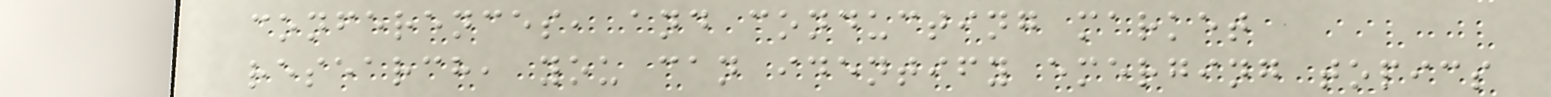conferences, and conducting market
research, you can identify emerging topics
